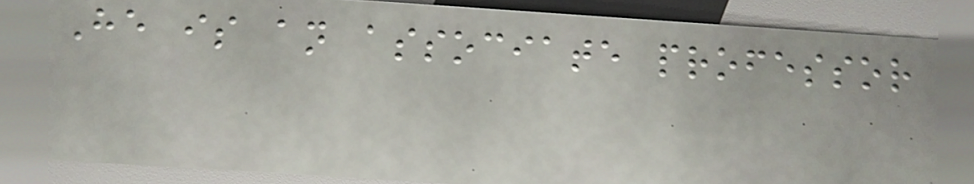He is an associate professor
